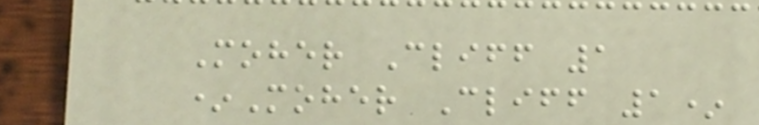Moher Cliff 1
*Moher Cliff 1*
